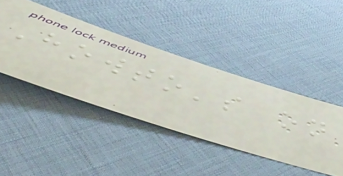Howto's on
